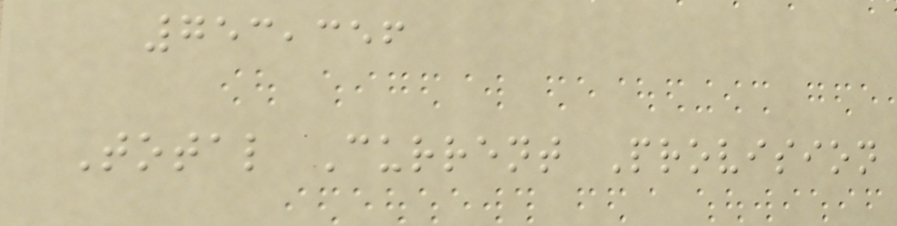753,356
Total Current Provision
